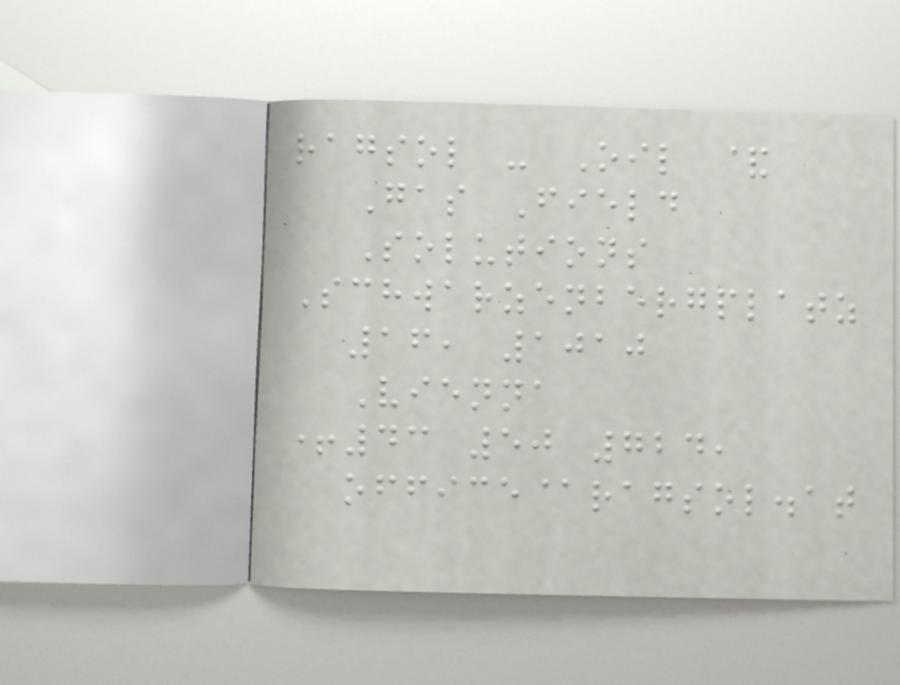ragsol - Oil &
Gas Field
Solutions
Schwarzenbergplatz
16, 1010
Vienna
+43 50 724,
office@ragsol.at
